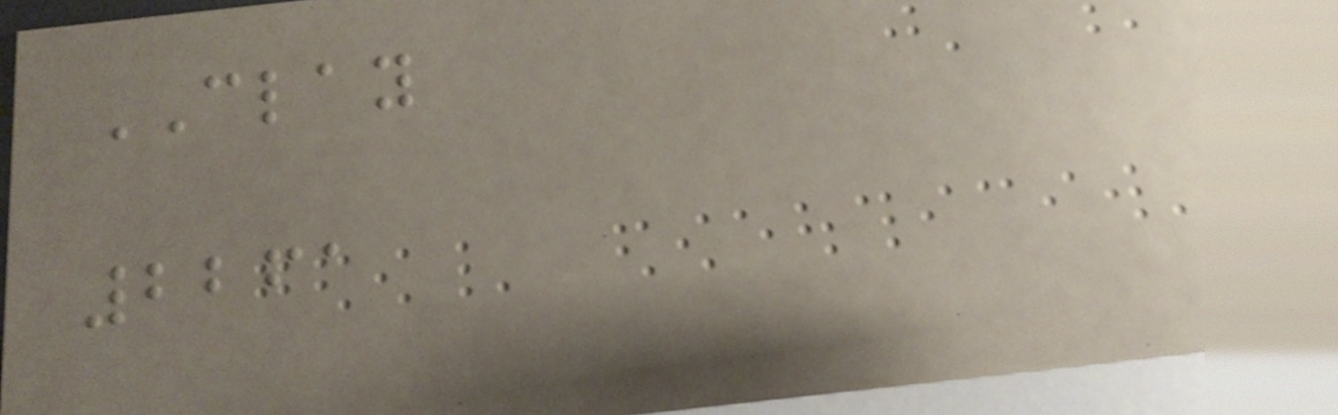CLAY
2261
